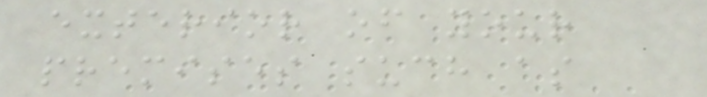exterior of your
premises such as
